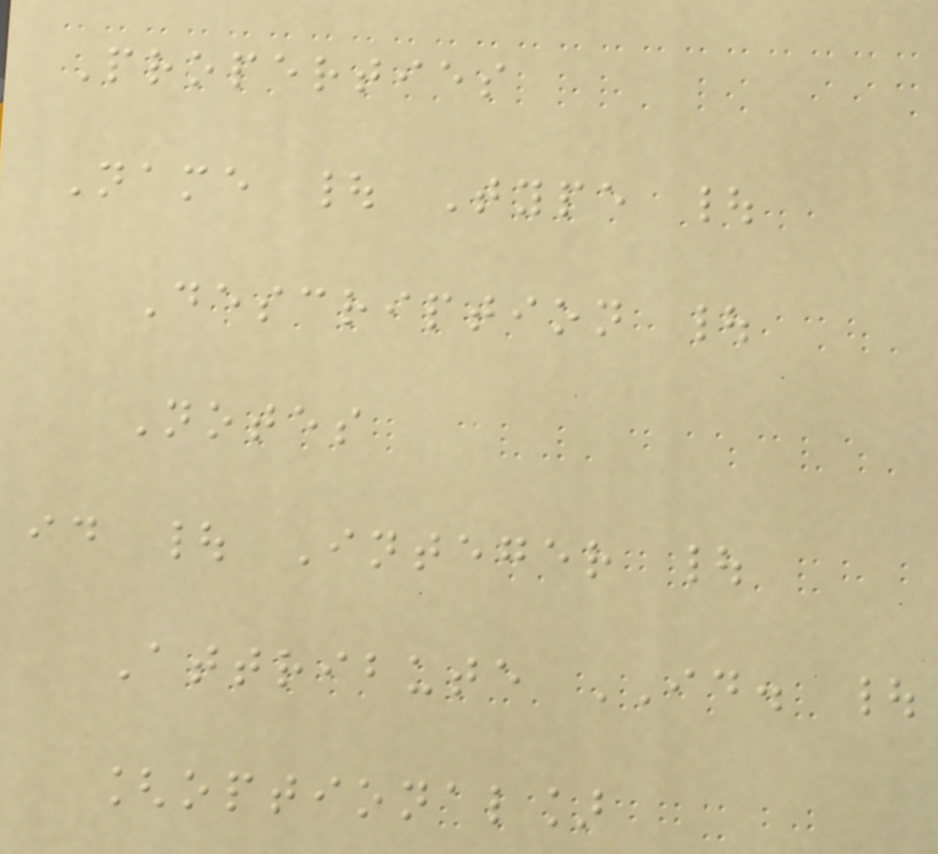Properties
Name | Type |
Description |
Notes
id | Integer |
Attribute ID. |
[optional]
